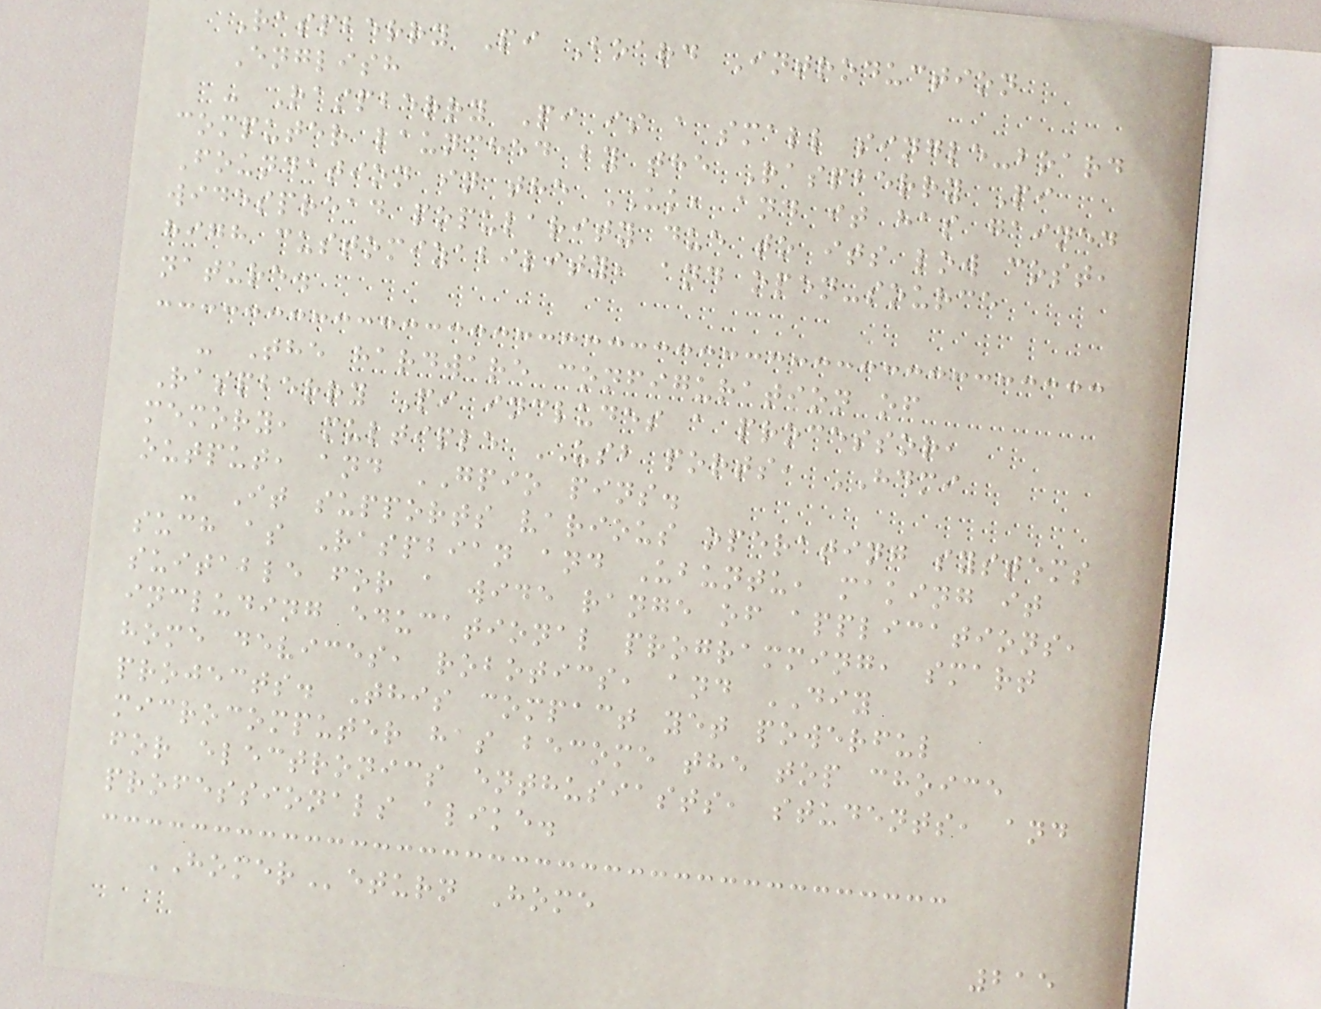Raspberry Pi Board Introduction
English
- Raspberry Pi is a small single-board
computer launched by the Raspberry Pi
Foundation in the UK, and it has gained
widespread popularity due to its low cost,
high customizability, and open-source
nature.
- The hardware configuration of
Raspberry Pi includes a processor,
memory, multiple USB ports, HDMI
output, and GPIO pins.
- It supports various operating systems
such as Raspbian and Ubuntu, making it
suitable for a wide range of applications,
including educational programming, smart
home devices, robotics, and DIY
projects. This compact yet powerful
microcomputer has become the top choice
for electronics enthusiasts, students, and
professionals alike.
HOMEReturn Home
215
